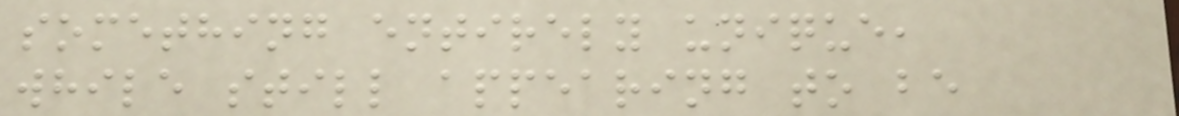something entirely unique,
while still appearing to be
